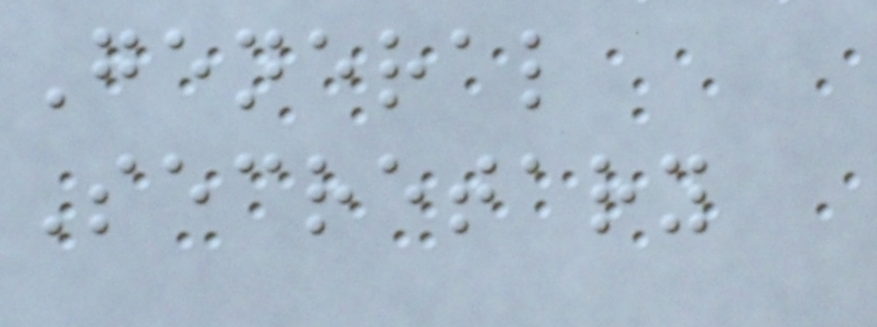General
Secretary
